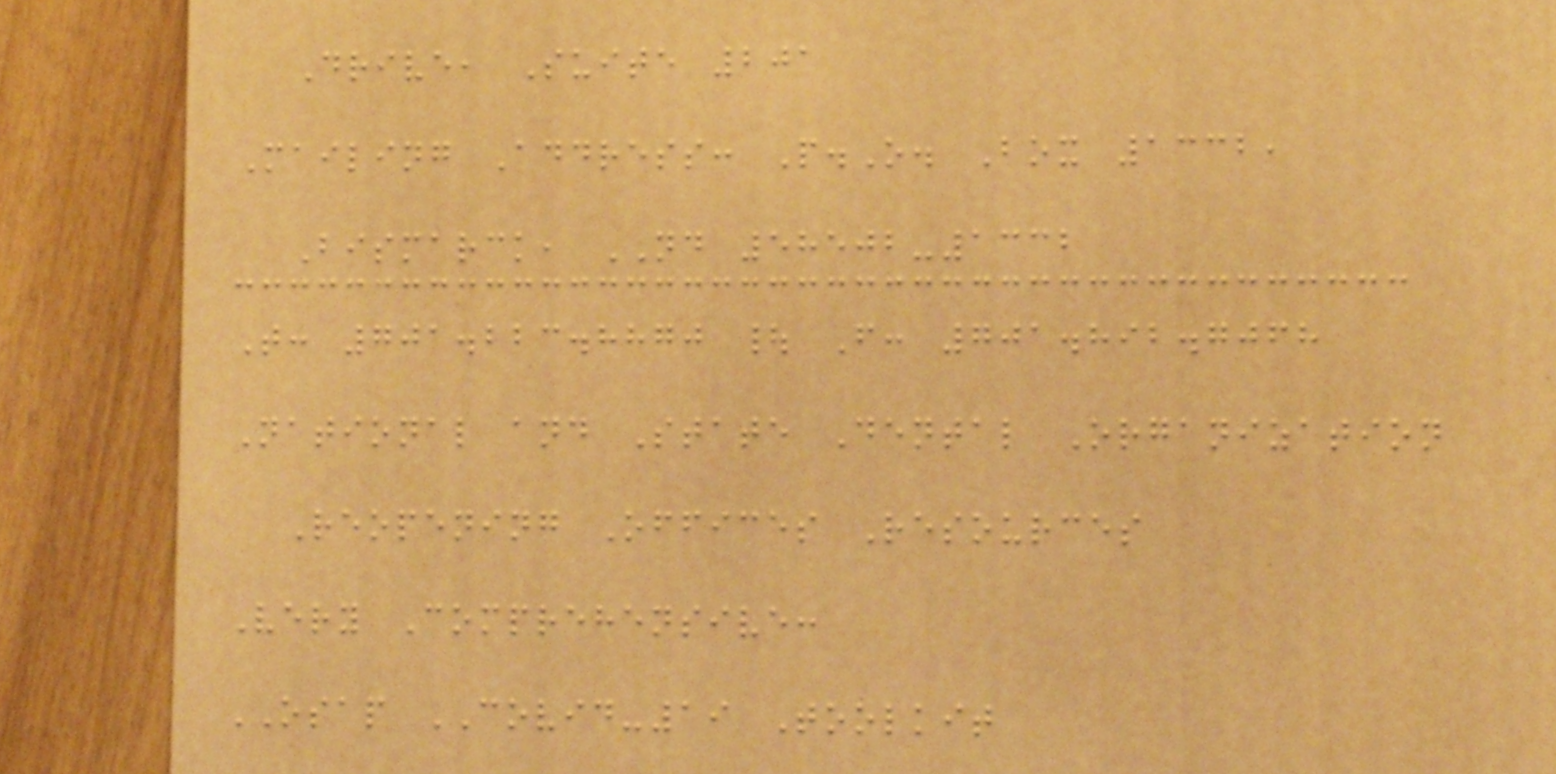Drive, Suite 201
Mailing Address: P.O. Box 1332,
Bismarck, ND 58502-1332
T: 701.223.8870 | F: 701.892.7068
National and State Dental Organization
Reopening Offices Resources
Very Comprehensive:
OSAP COVID-19 Toolkit
